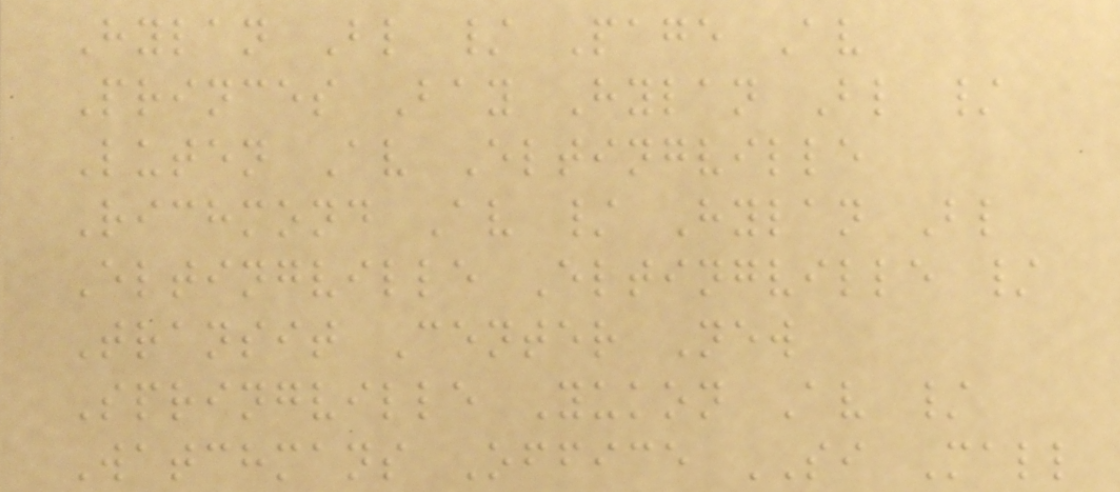Hylan Bl / Page Av
Princes Bay Hylan Bl /
Luten Av Eltingville
Richmond Av / Hylan Bl
Eltingville Eltingville /
Transit Center New
Springville Yukon Av /
Watchmans Office SI Mall
